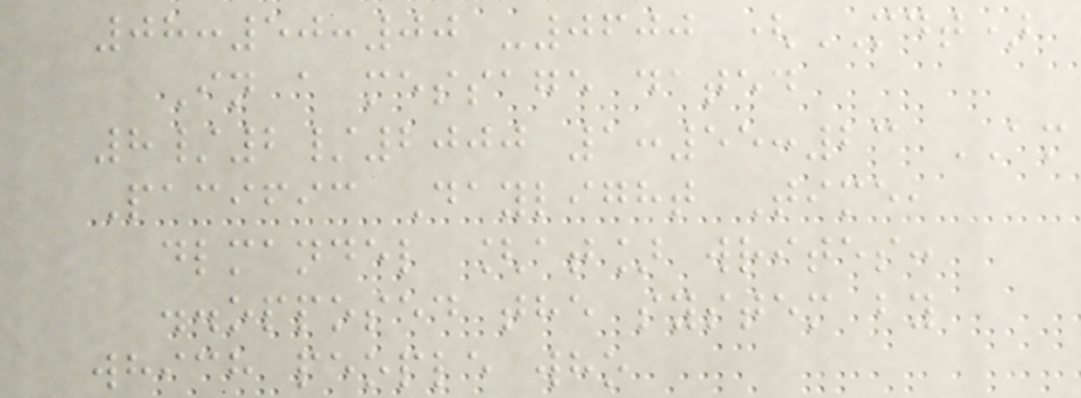08:50:00 -0600 (MDT)
In a message dated
8/2/2000 1:55:23 AM
Pacific Daylight Time,
dlmandel [at] writes:
..opposed the system by
which people who
